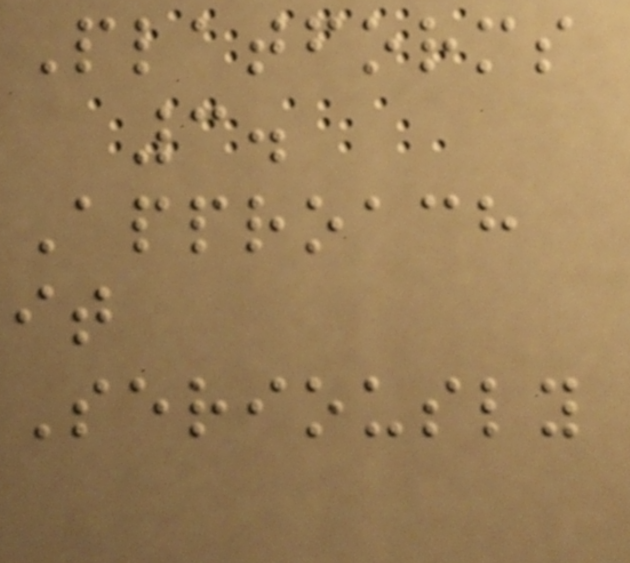Platforms
3.
Approach
it
Seriously
